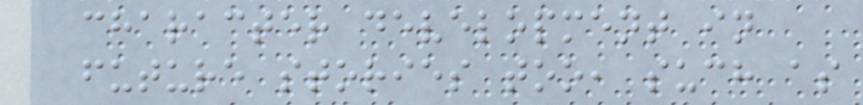character development in
future stories too, such as
